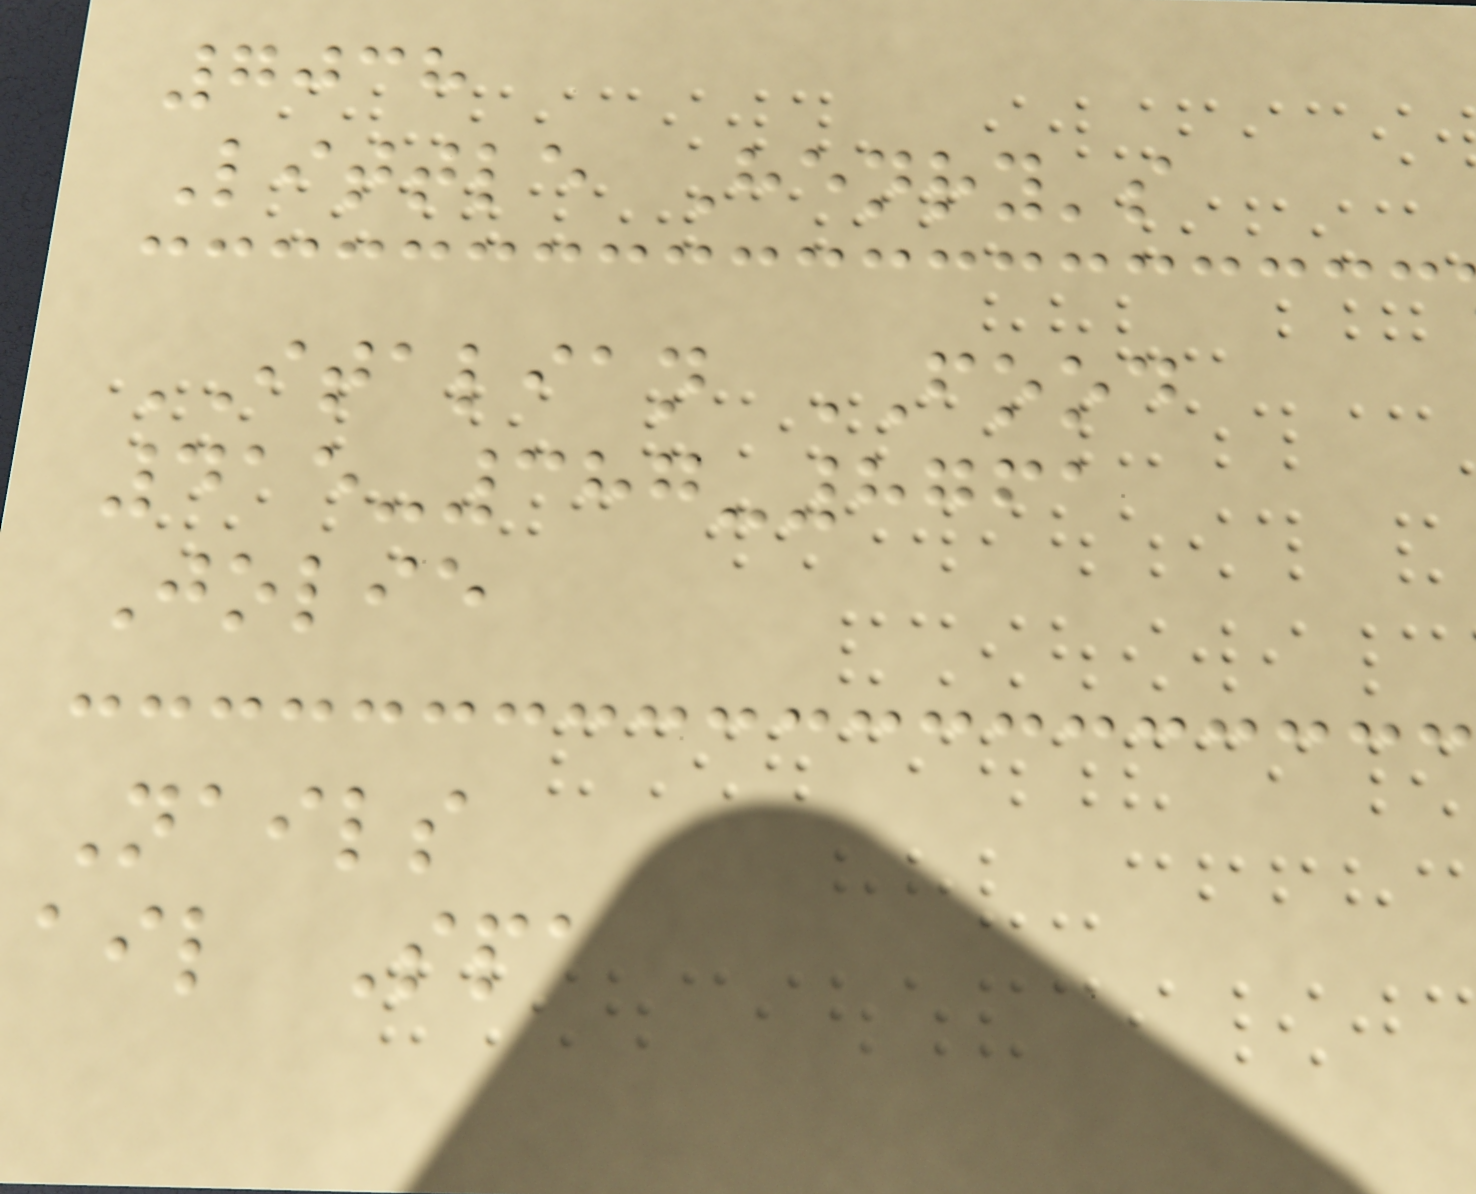7038
Little Henry's
ITALIAN FOOD
415-387-8761
Jolie
Nails
ail Spa
